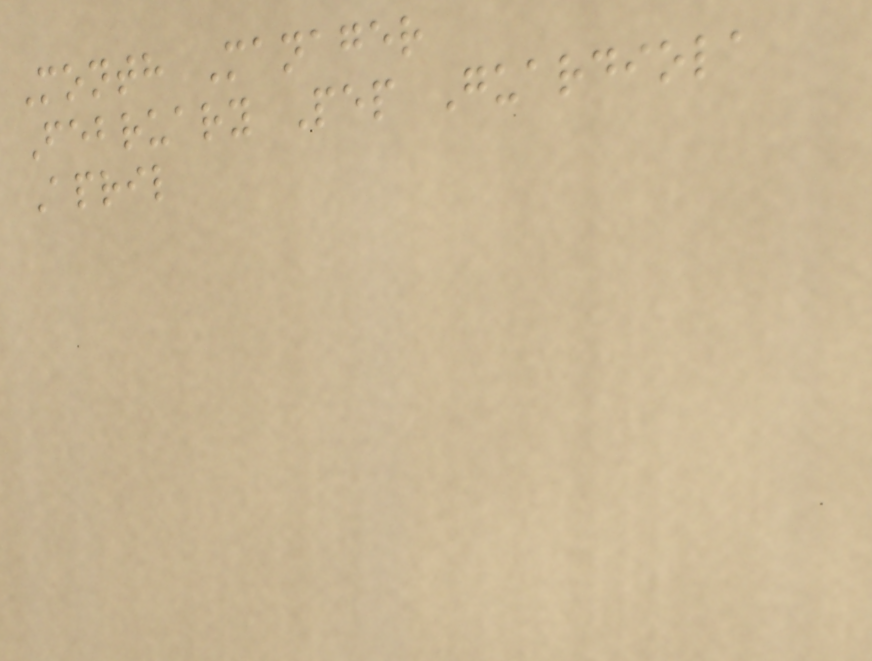Month Manager
February Pep Guardiola
April
